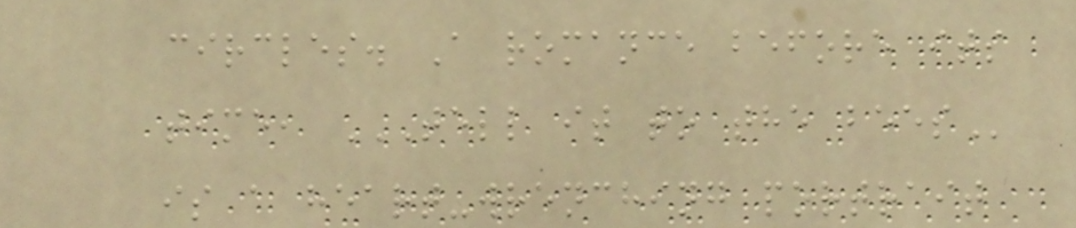circles. A romance before its
time, TELL IT TO THE BEES
is a heart-wrenching portrait
